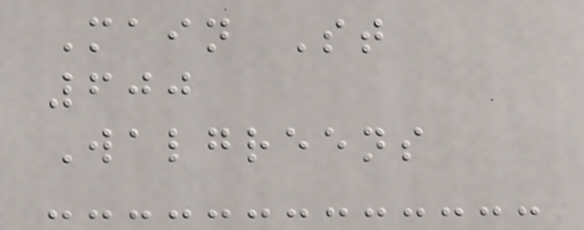Main St
600
Walgreens
